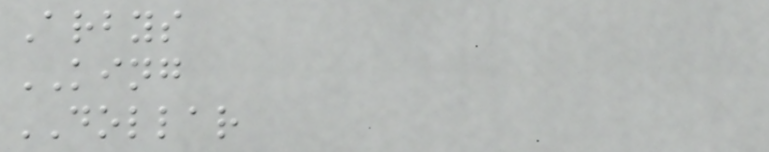Arbys
KING
DOLLAR
